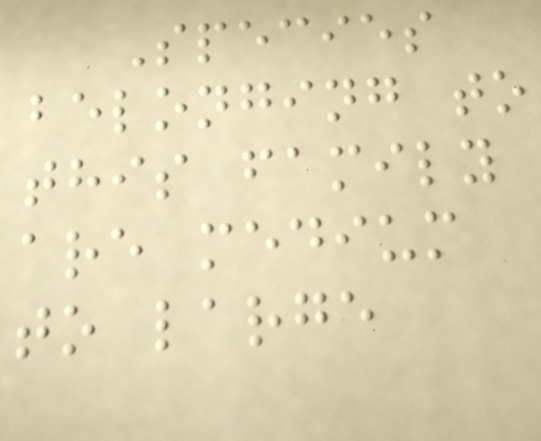Species
belonging to
this family
are medium
to large
